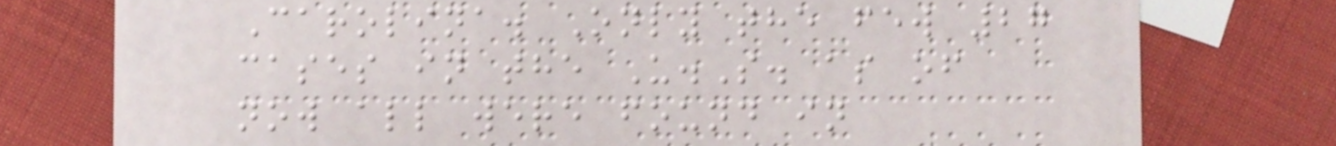Carolina. Only the few 27
cases in the U.S. as of
now all were found in
